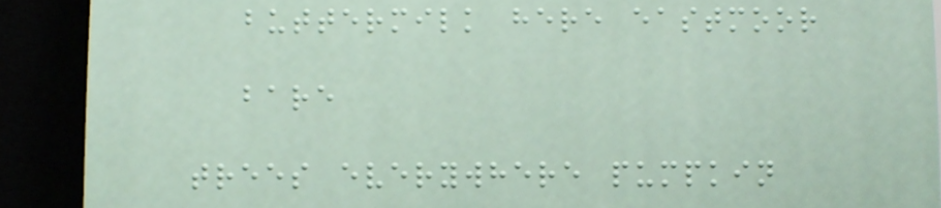buttermilk here eastmoor
bare
trees everywhere pumpkin
